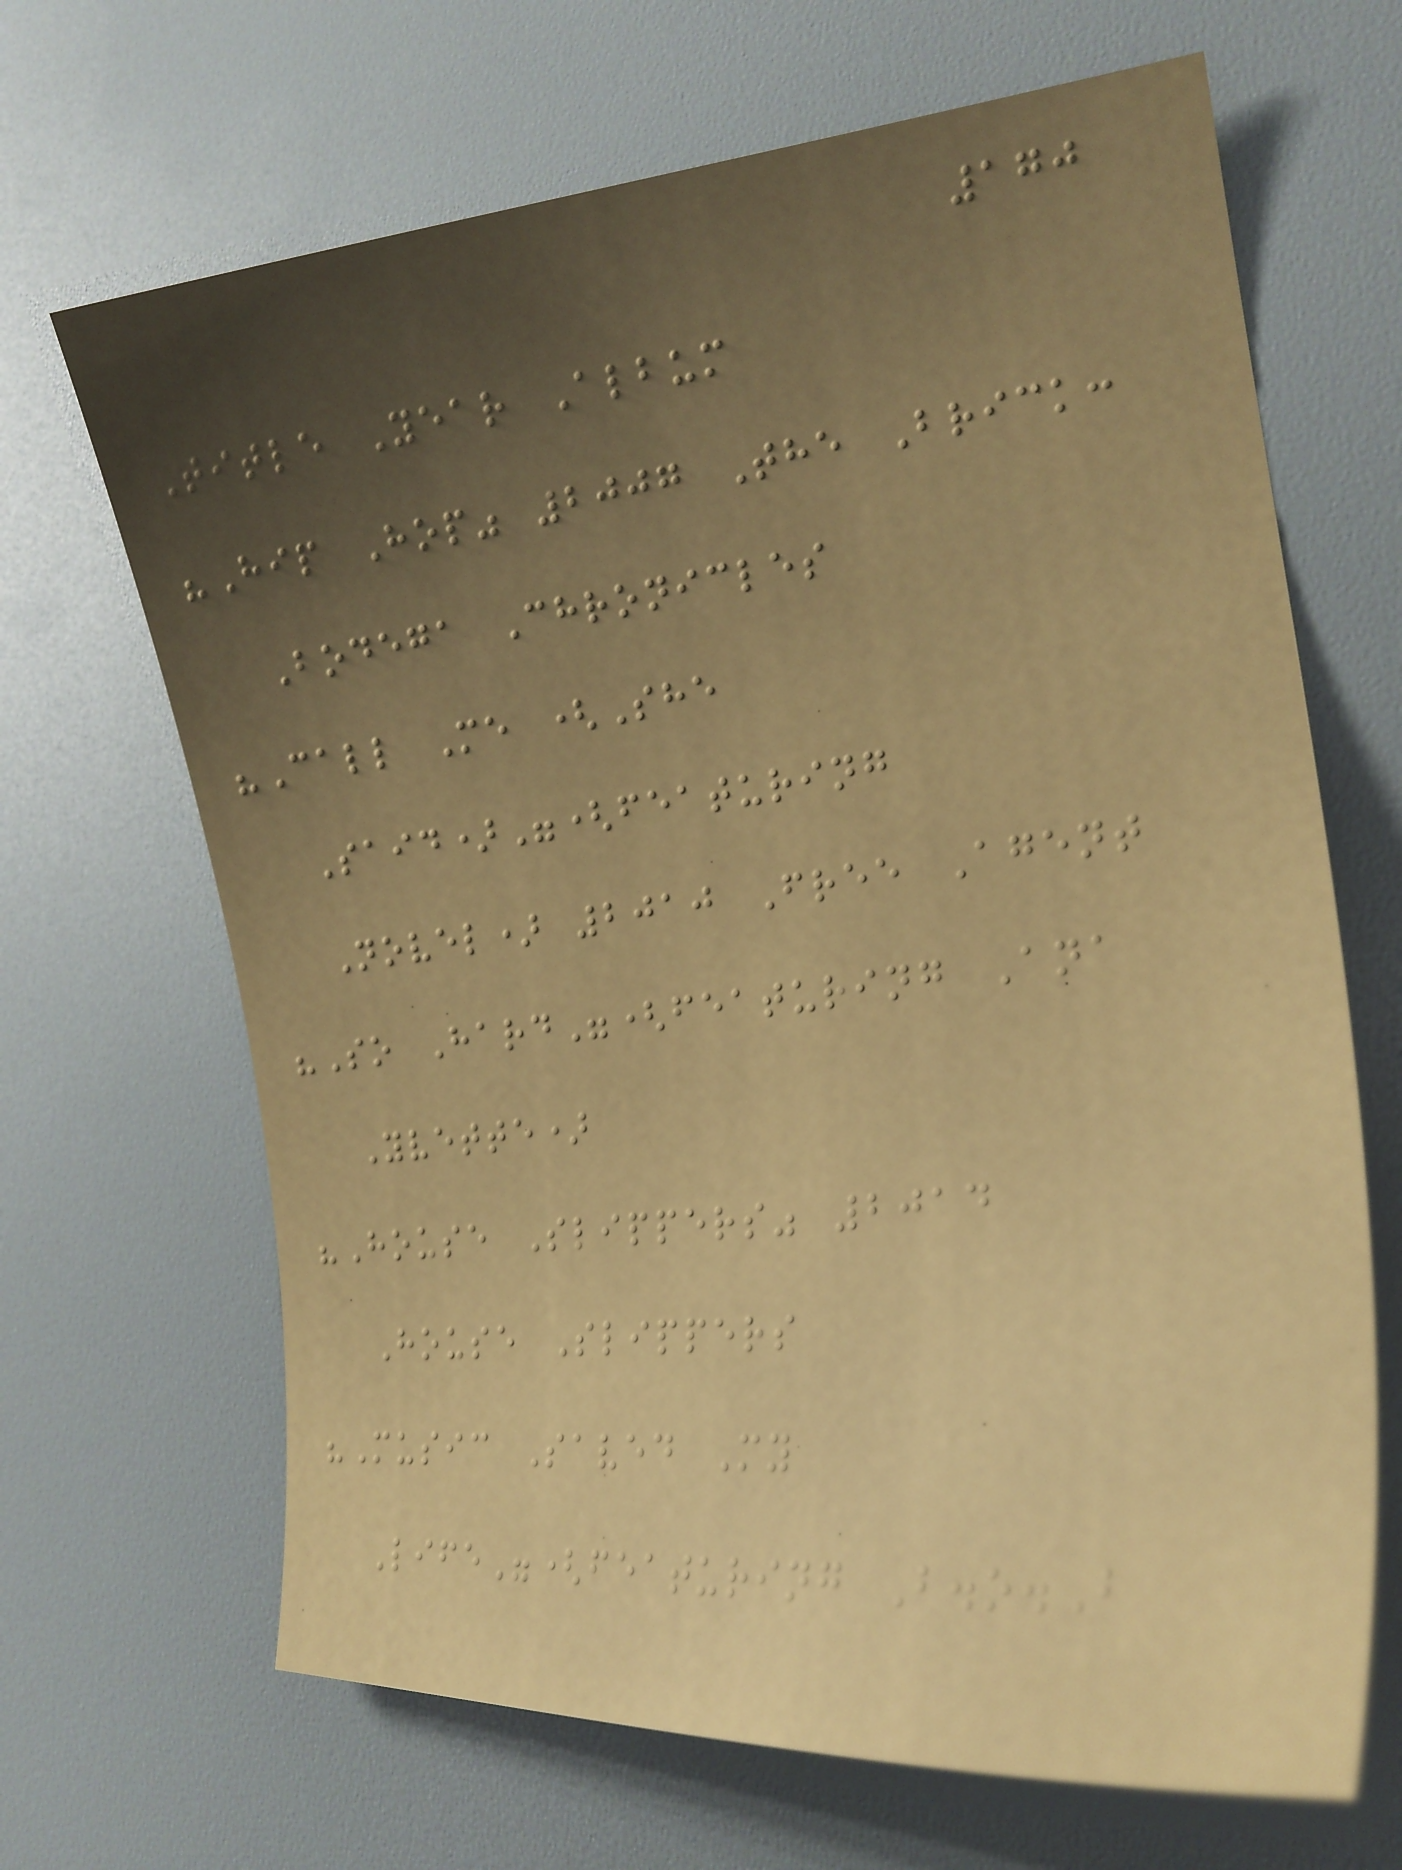170
Title Year Album
"Hip Hop" 2007 The Brick:
Bodega Chronicles
"Call Me (She
Said)"(featuring
Novel) 2010 Free Agent
"So Hard"(featuring Ana
Yvette)
"House Slippers" 2014
House Slippers
"Music Saved My
Life"(featuring B.o.B
